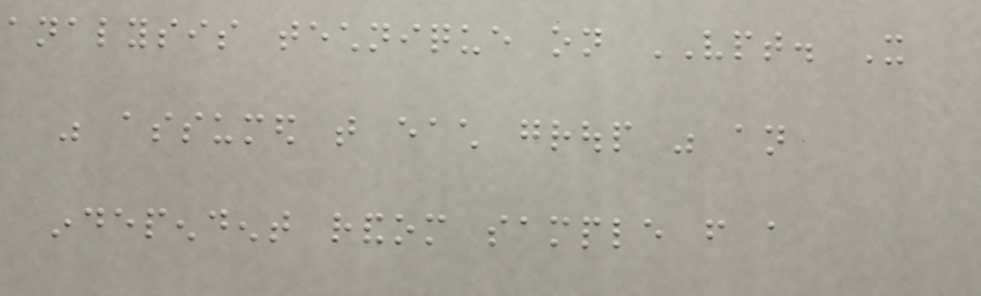analysis technique on VPT. It
was assumed that each group was an
independent random sample from a
